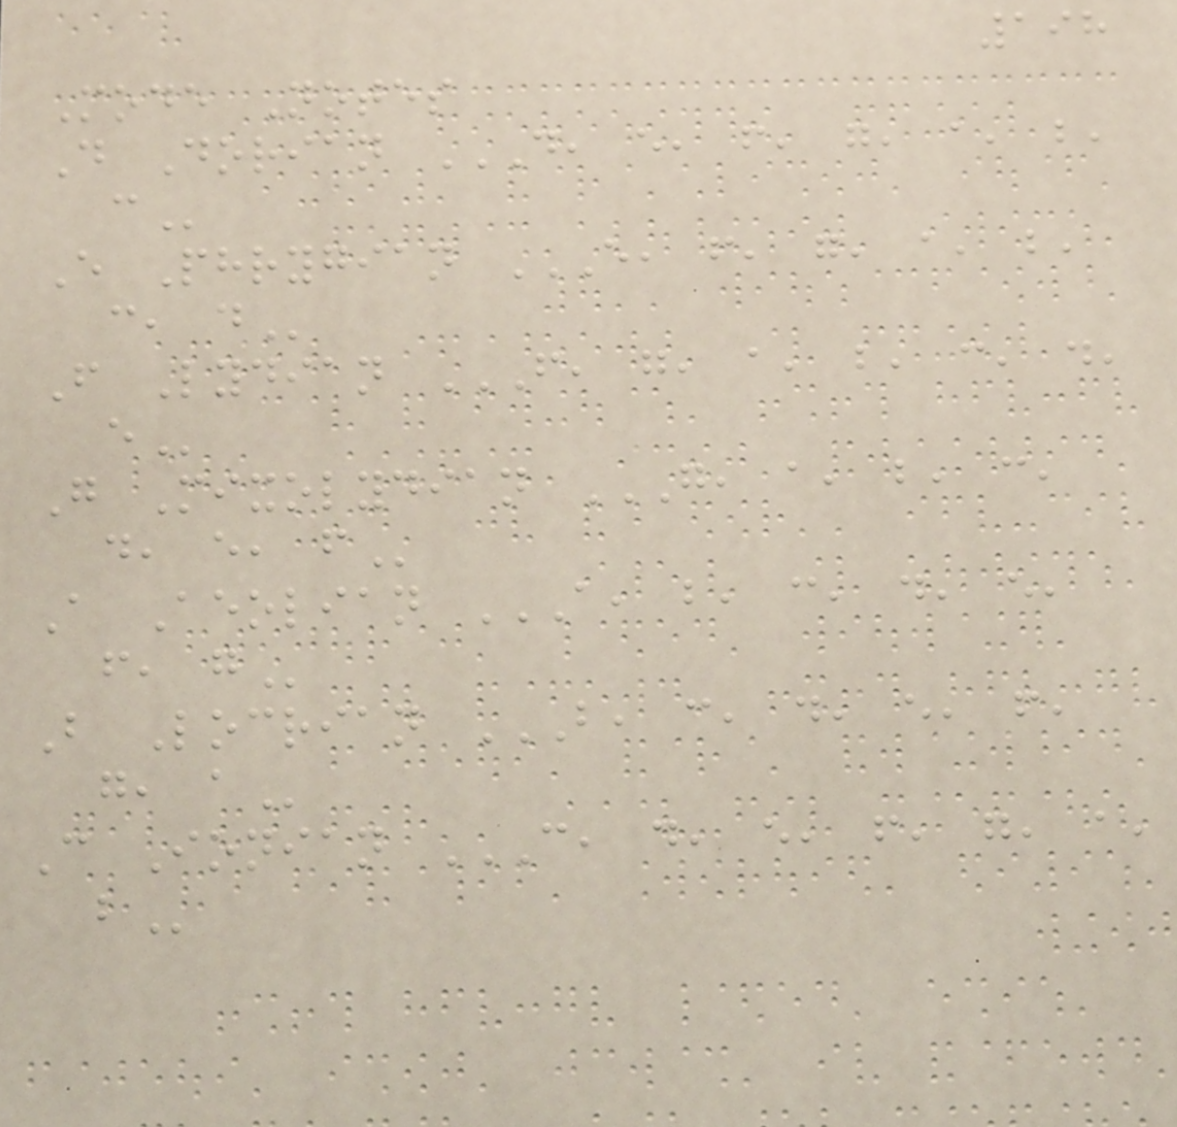198
Mode Notes
D Dorian D, E, F, G, A, B,
C
E Phrygian E, F, G, A, B,
C, D
F Lydian F, G, A, B, C, D,
E
G Mixolydian G, A, B, C,
D, E, F
A Aeolian A, B, C, D, E,
F, G
B Locrian B, C, D, E, F,
G, A
C Ionian C, D, E, F, G, A,
B
